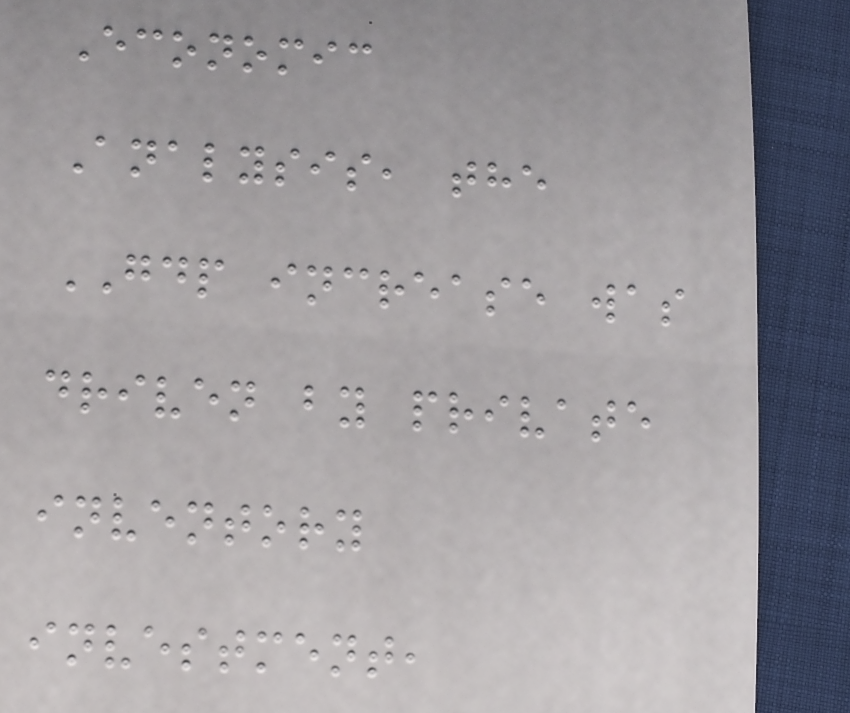Economic
Analysis, the
GDP increase was
driven by private
inventory
investment,
